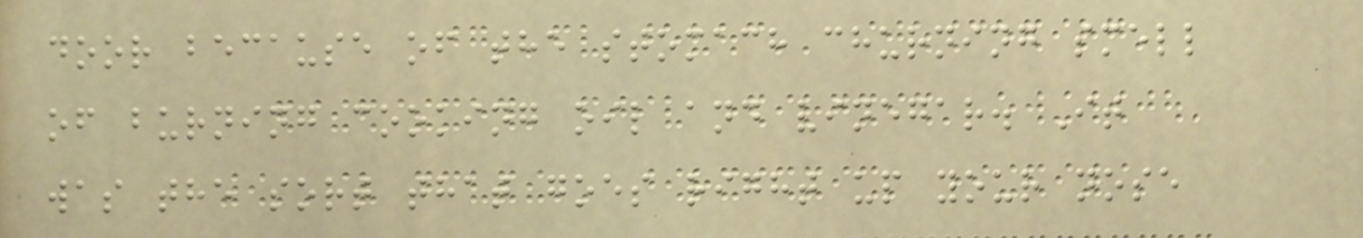door because of the stomach churning smell
of burning cooking oil and vinegar. It
was the sort that goes right up your nose
